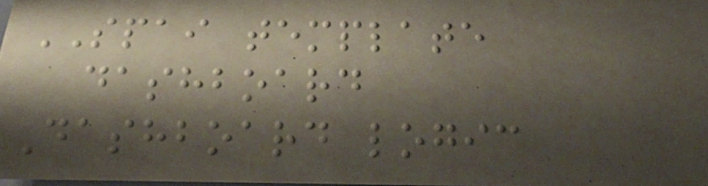SPAI template
dashboard
Dashboard logic
